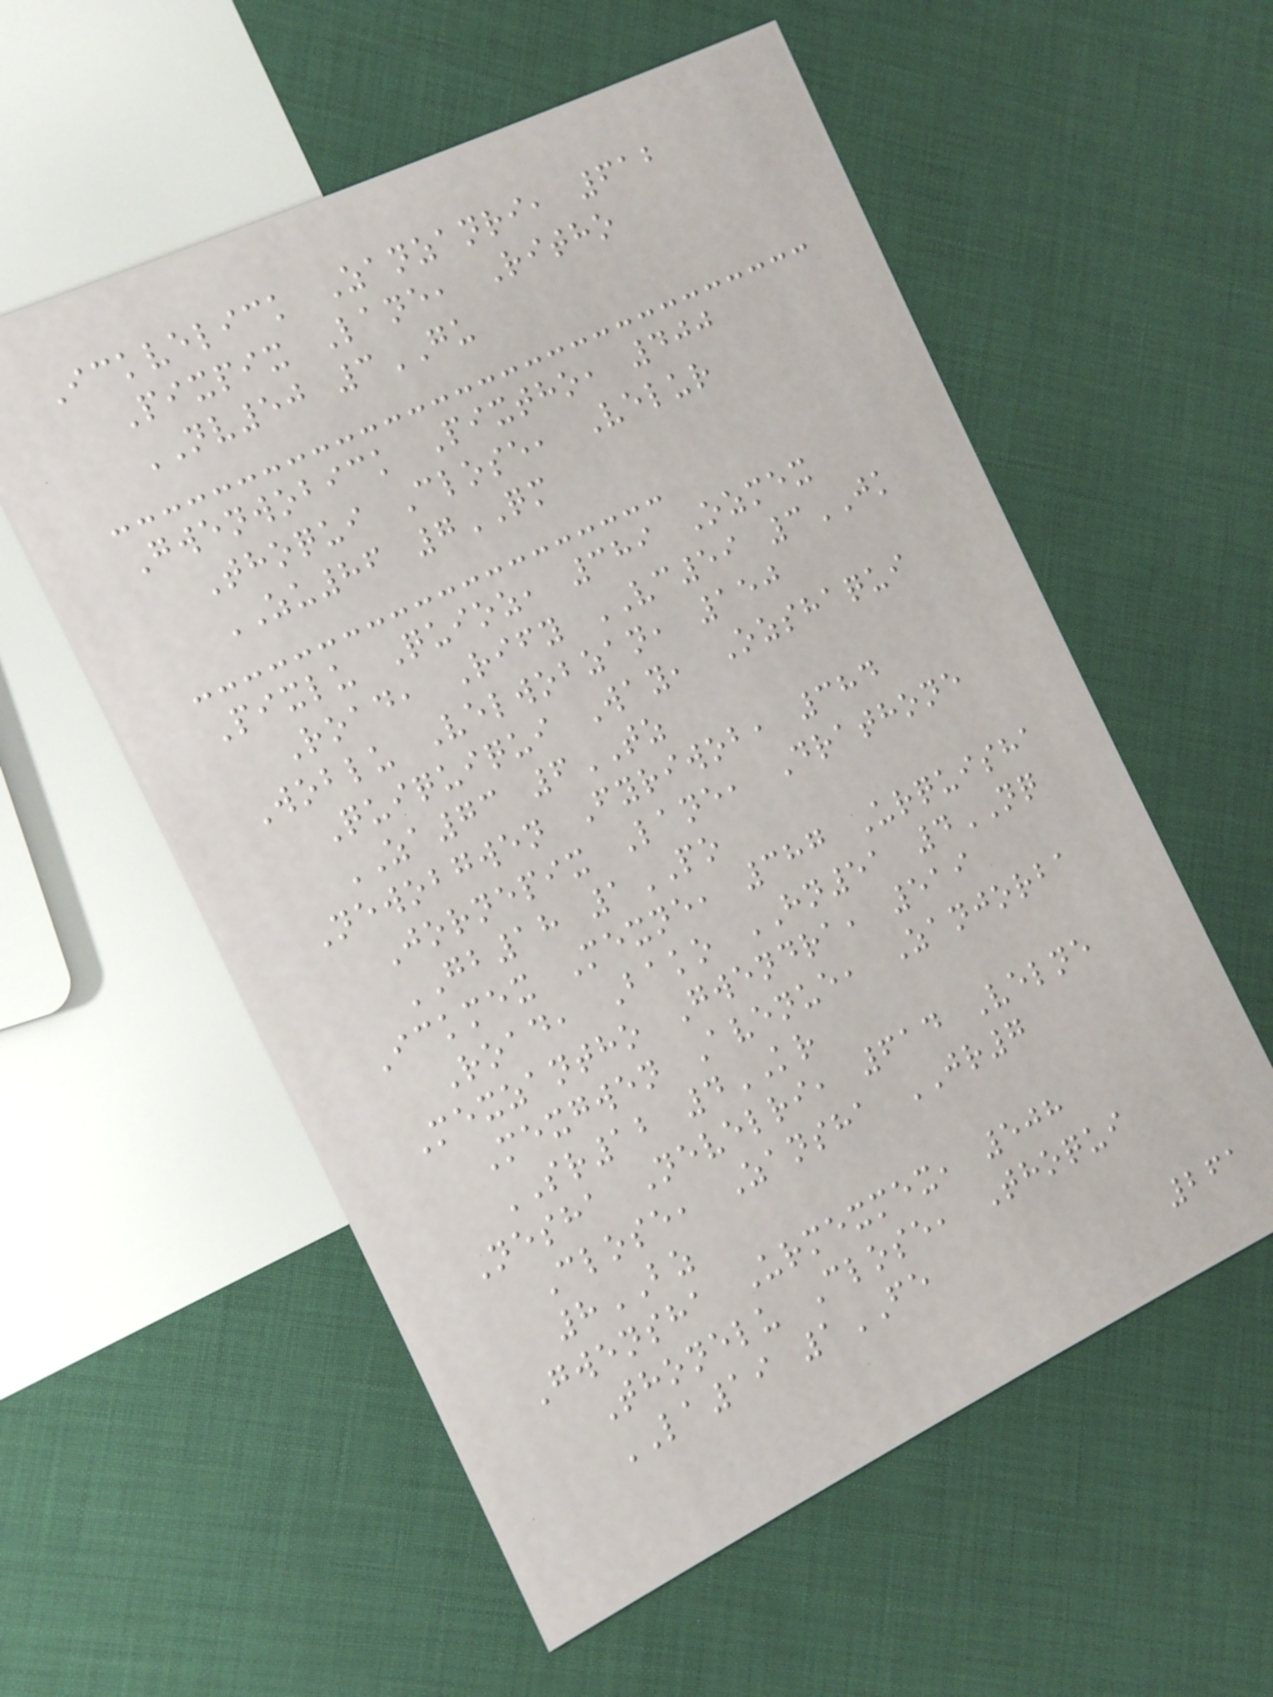Ickvelick Zanzanri, 612
Pixpix Lane, Ritho
NV50 3GU
Gwenwobick Pixtho, 400
Thoqui Close, Velur
ZU86 7QM
Pixlu Quioz, 389 Ozmex
Road, Rify VC59 3JK
Woblu Velwobzan, 150
Quiquiqui Way, Ozshaqui
ZA73 6TZ
Newobgwen Fyriwob, 384
Jornepix Lane, Drathone
GB18 1PO
Ickmex Mexne, 387 Urquisha
Road, Bako HN51 4NQ
Mexzantho Gwendra, 519
Mexgwen Avenue, Zanjorba
SR12 4KR
Nesha Nevelri, 614 Velne
Close, Zansha JR7
8BZ
Gwensha Urmexmex, 508
Thonelu Close, Thoqui
LA19 1FE
261
